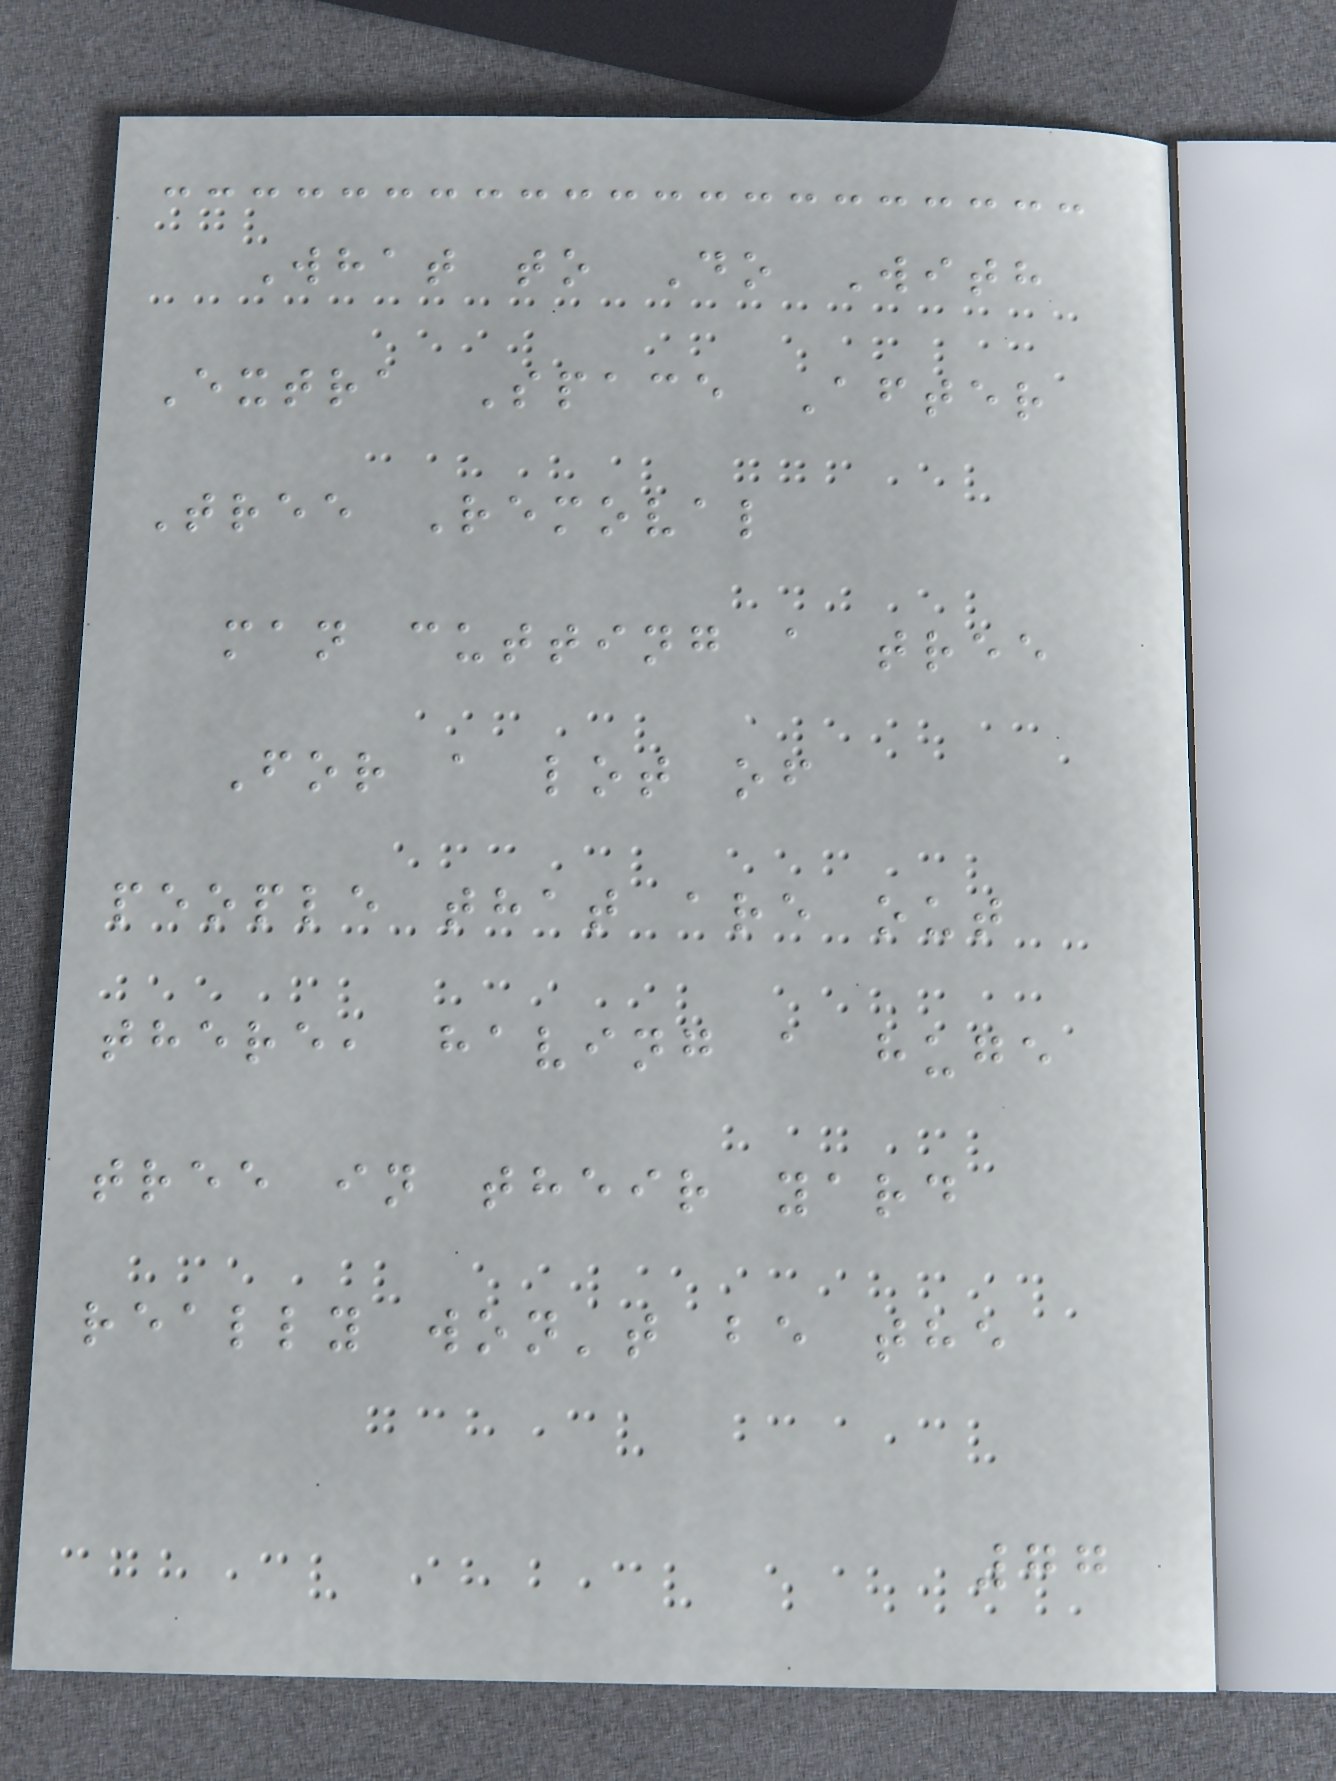What to Do With
Extra Space After
Tree Removal
man cutting a tree
For a lot of
people that are out
there, having a huge
tree in their yard
really won't be the
77
